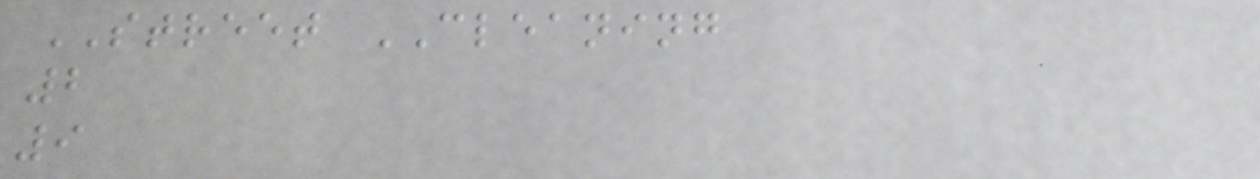STREET CLEANING
2
9
